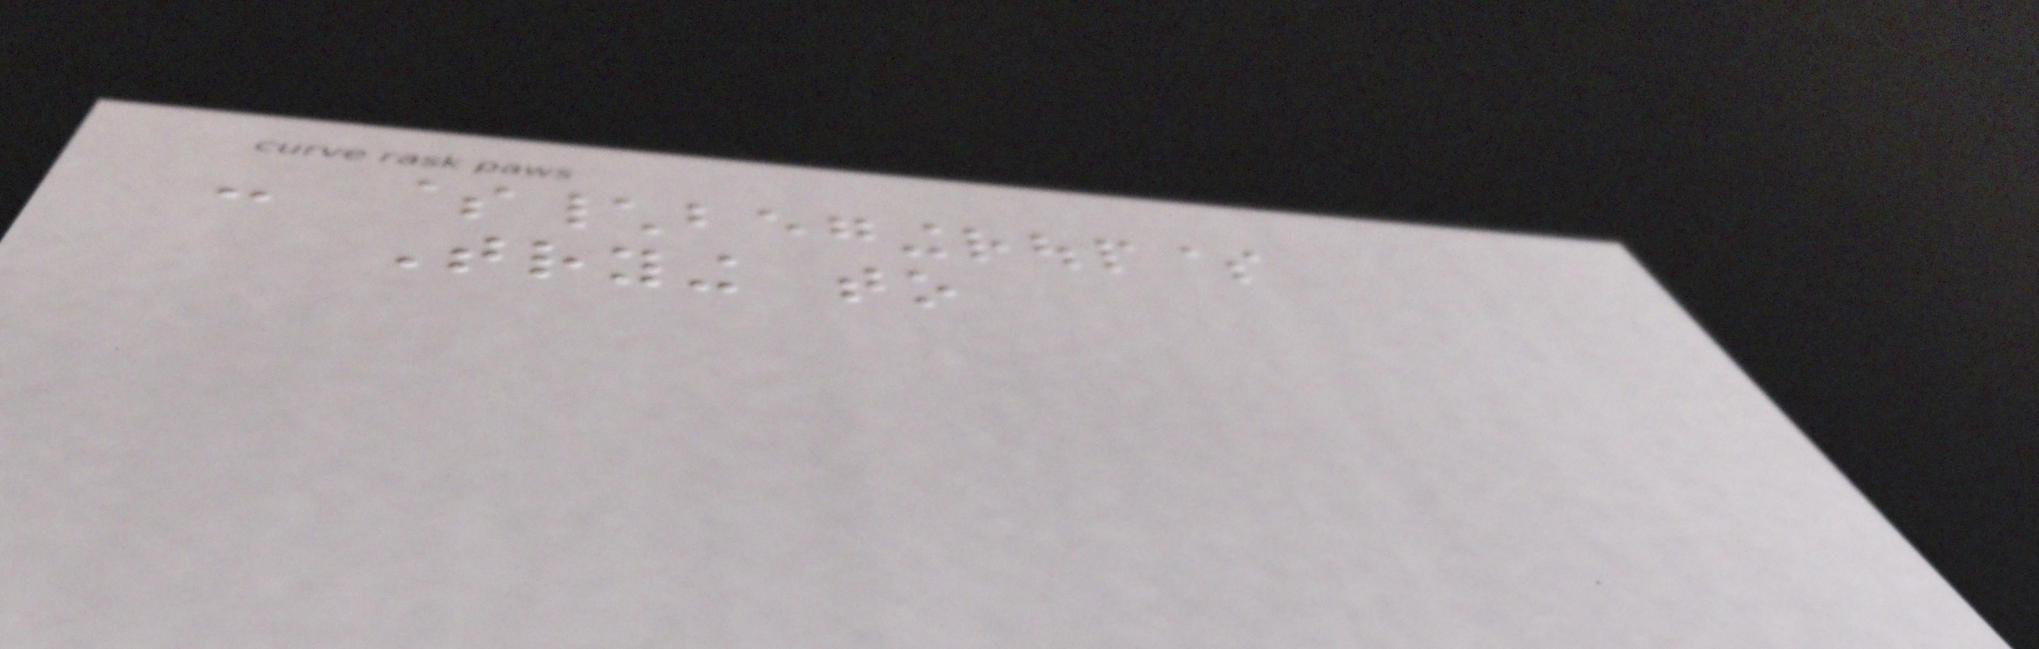- $\begingroup$
Trying to
